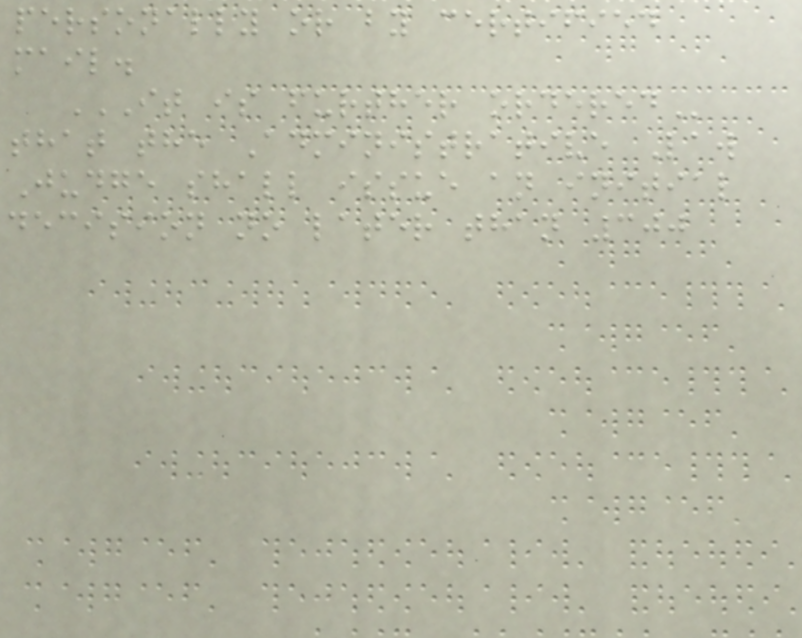personally or by certified
mail.
IT IS FURTHER ORDERED
that the Administrative Law
Judge shall issue an initial
decision no later than 300
